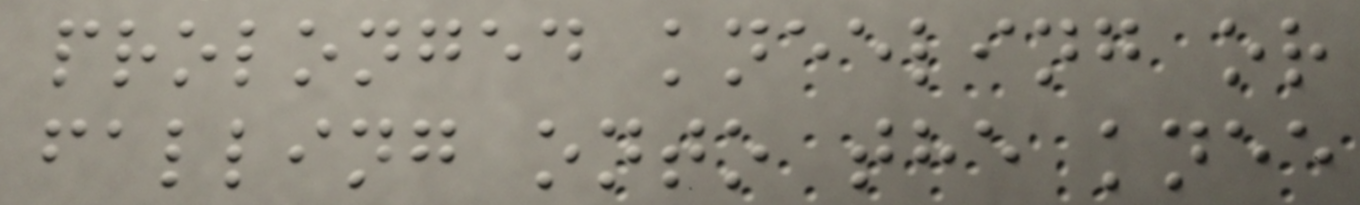prolonged kneeling or
falling onto the knee
